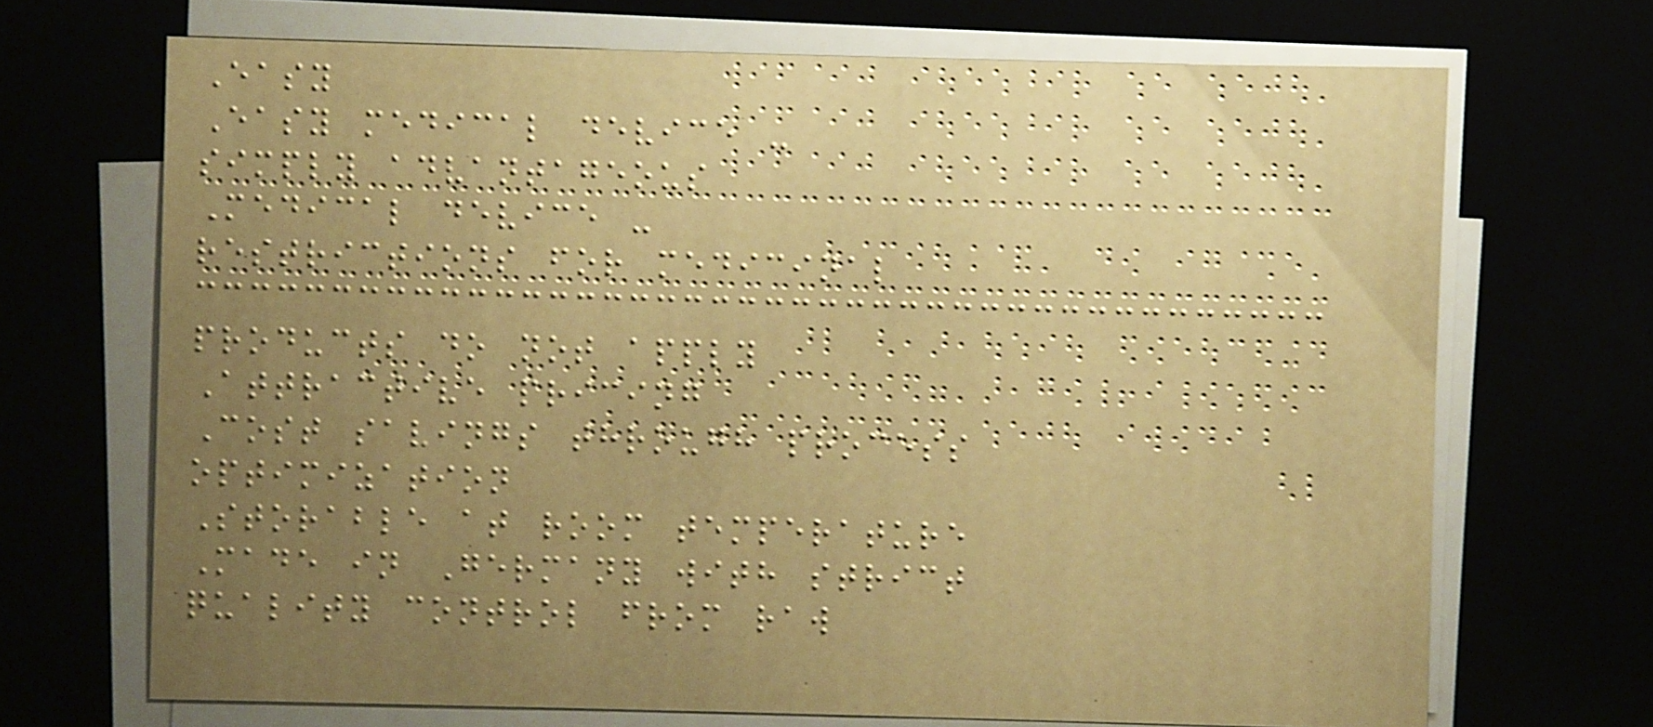Easy
Easy medical device -
simply advantageous
Medical device -
restrictions for medicinal
products do not apply
Attractive pricing
Cost savings through process
optimization
Storable at room temperature
Made in Germany with strict
quality control from raw
